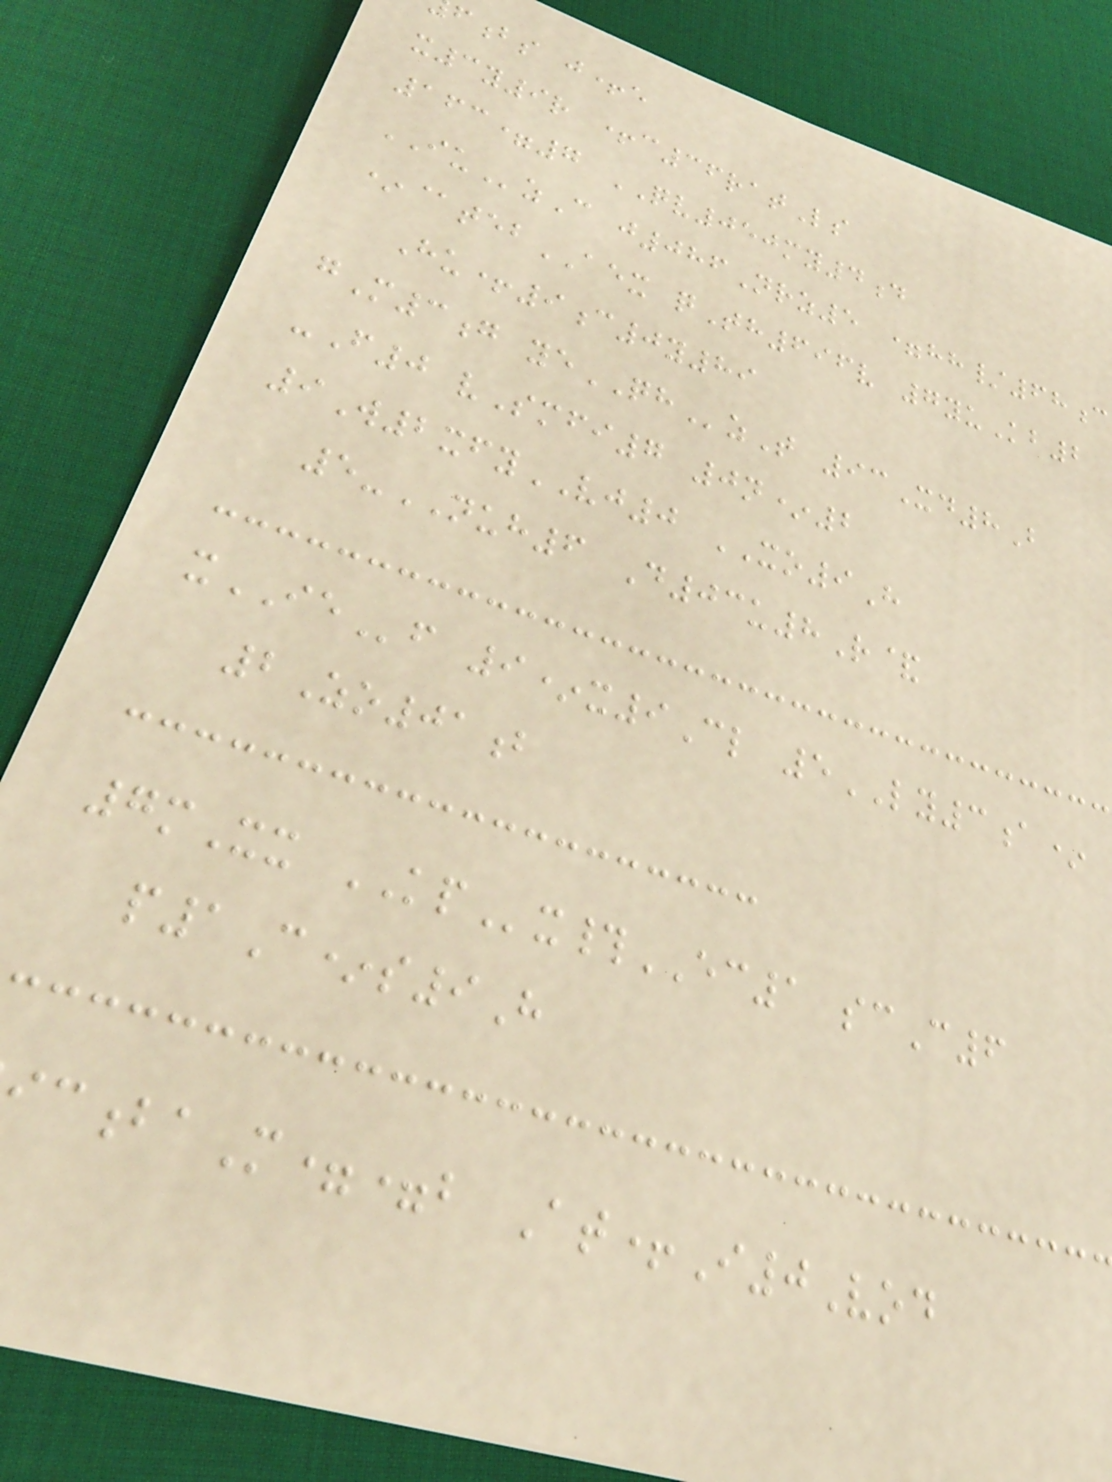bs j+e
x3y9r +c36ratLs
163=7 QV050my4d
IUzC j086Nrz5 =hh/68c
*@tebAEX qTh696v 7yuKb2
Hu+9c0y89
gM3g yeQHzT 93Xd8B
-F0 vSmfi7 0n*2
9W2xfyVJ0 XO9H
5-NUH6 D03u8R&
xIEf 9*x9Cl 5LY3a*
2Zo01b
7mXx KPx#EC1 scC6
p1C*s9H
baM==b At+I0Vod
